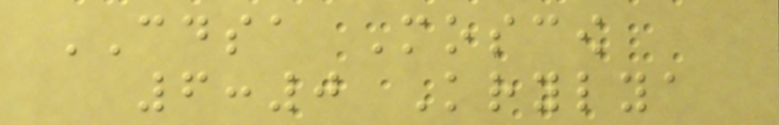CDSA Moscow
6:0 Krylya
